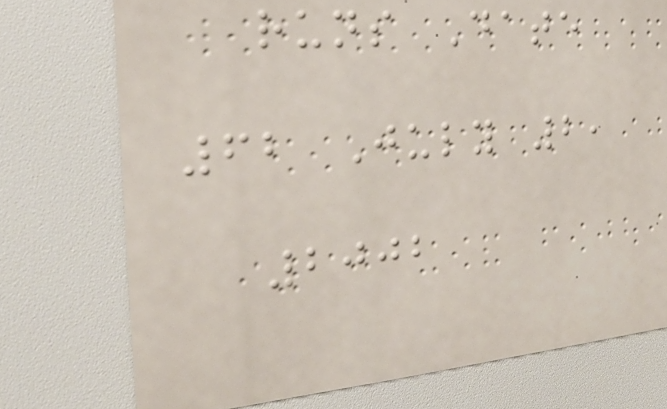runs Date
62 July 2,
2002
